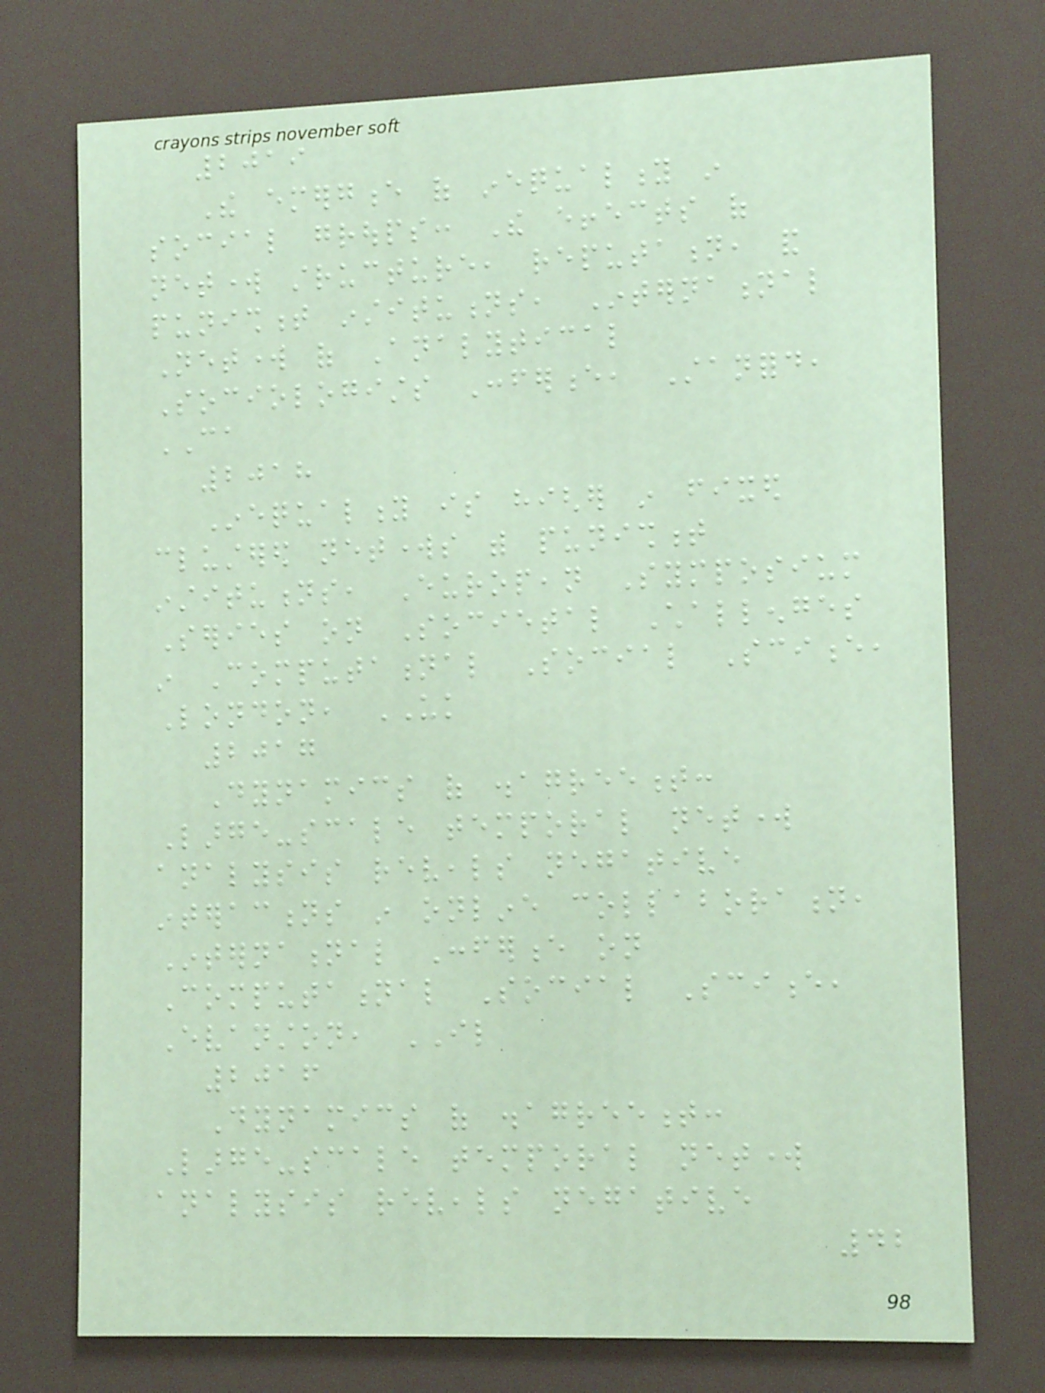2019
The emergence of inequality in
social groups: The effects of
network structure, reputation, and
punishment institutions, International
Network of Analytical
Sociologists Conference, Stanford,
CA
2018
Inequality is higher in fixed
clustered networks with punishment
institutions, European Symposium
Series on Societal Challenges
in Computational Social Science,
London, UK
2017
Dynamics of disagreement:
Large-scale temporal network
analysis reveals negative
interactions in online collaboration,
International Conference on
Computational Social Science,
Evanston, IL
2016
Dynamics of disagreement:
Large-scale temporal network
analysis reveals negative
42
